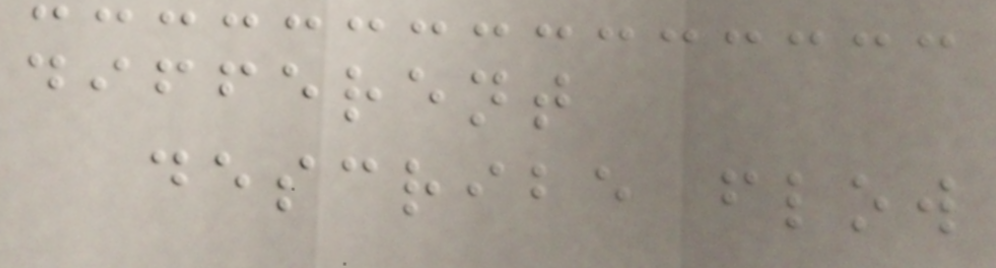different
describe flow
